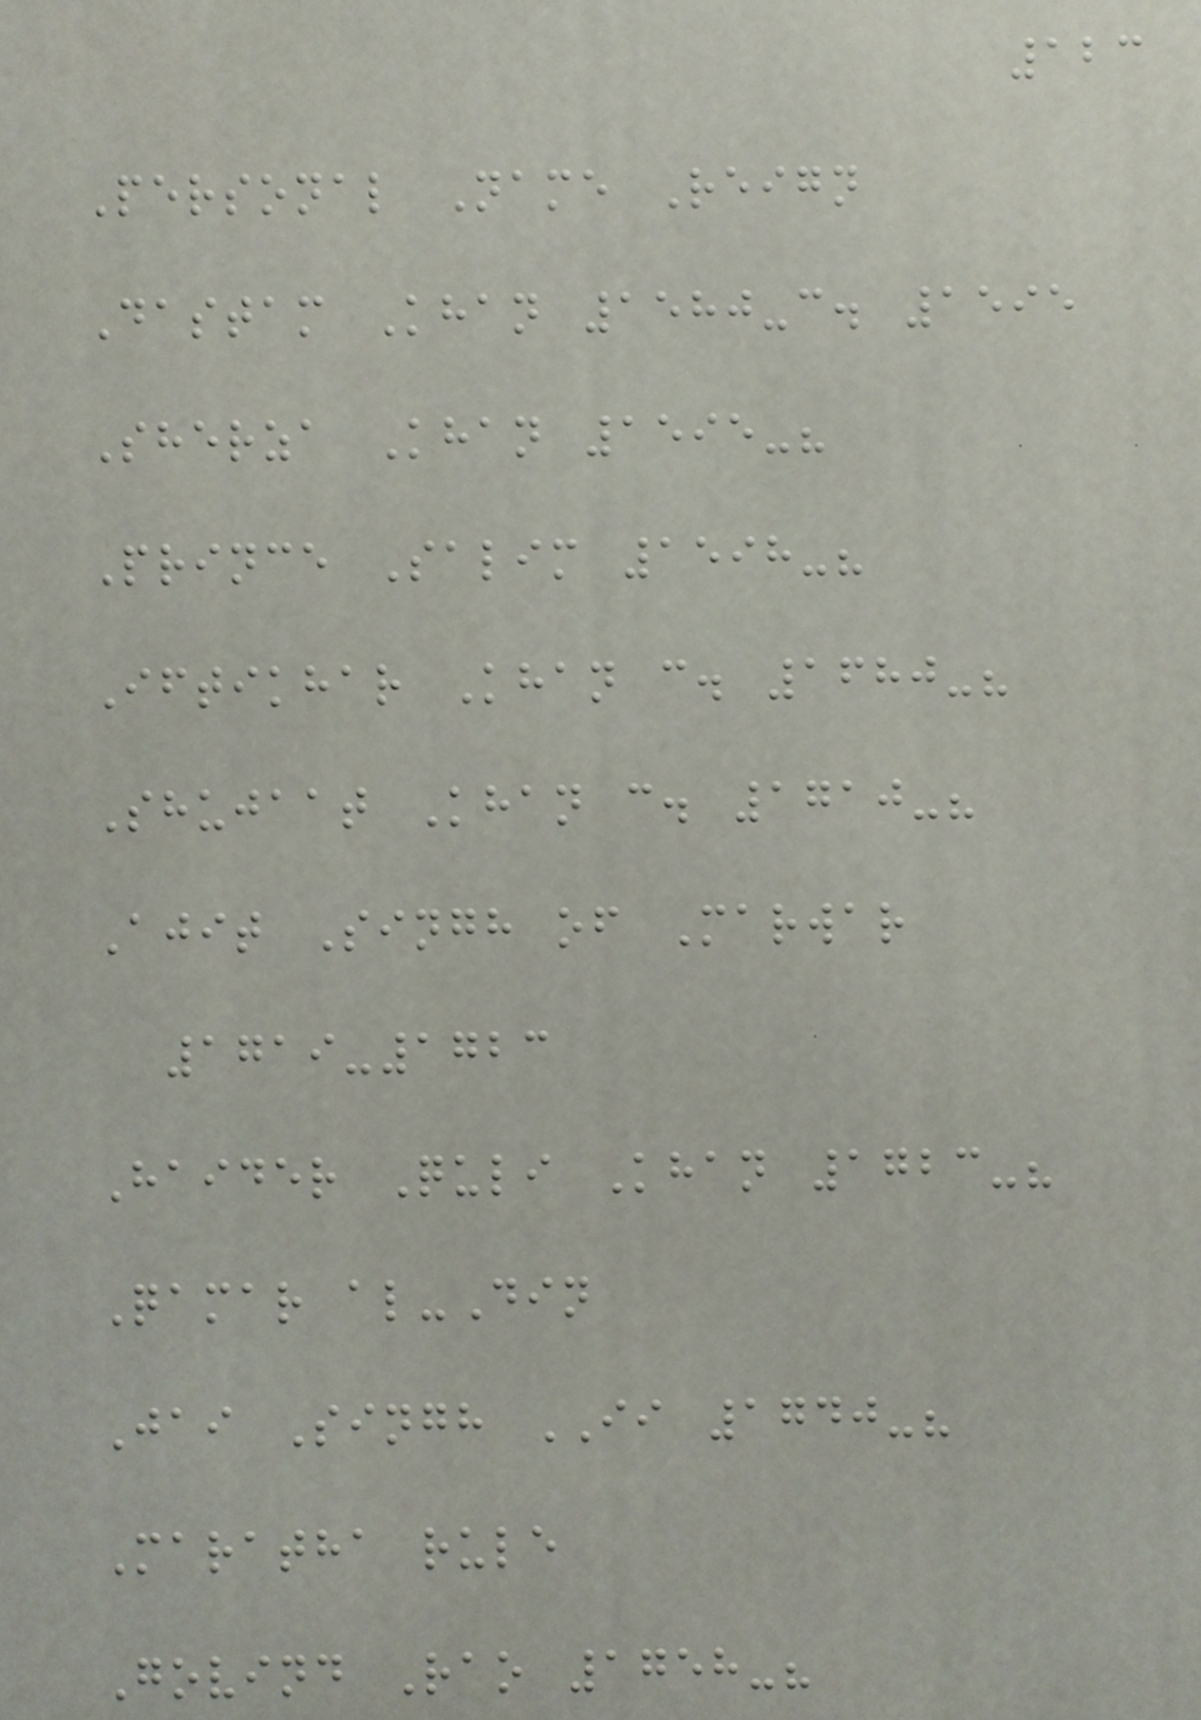123
Personal Name Reign
Dastam Khan 1580-c. 1595
Sherza Khan 1595-?
Prince Salim 1598-?
Iftikhar Khan c. 1680-?
Shujaat Khan c. 1710-?
Ajit Singh of Marwar
1719-1723
Haider Quli Khan 1723-?
Qamar al-Din
Jai Singh II 1740-?
Maratha rule
Govind Rao 1758-?
